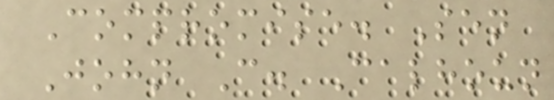Compromise. Sen
John C. Calhoun
